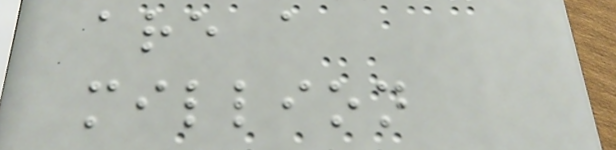are a
million
